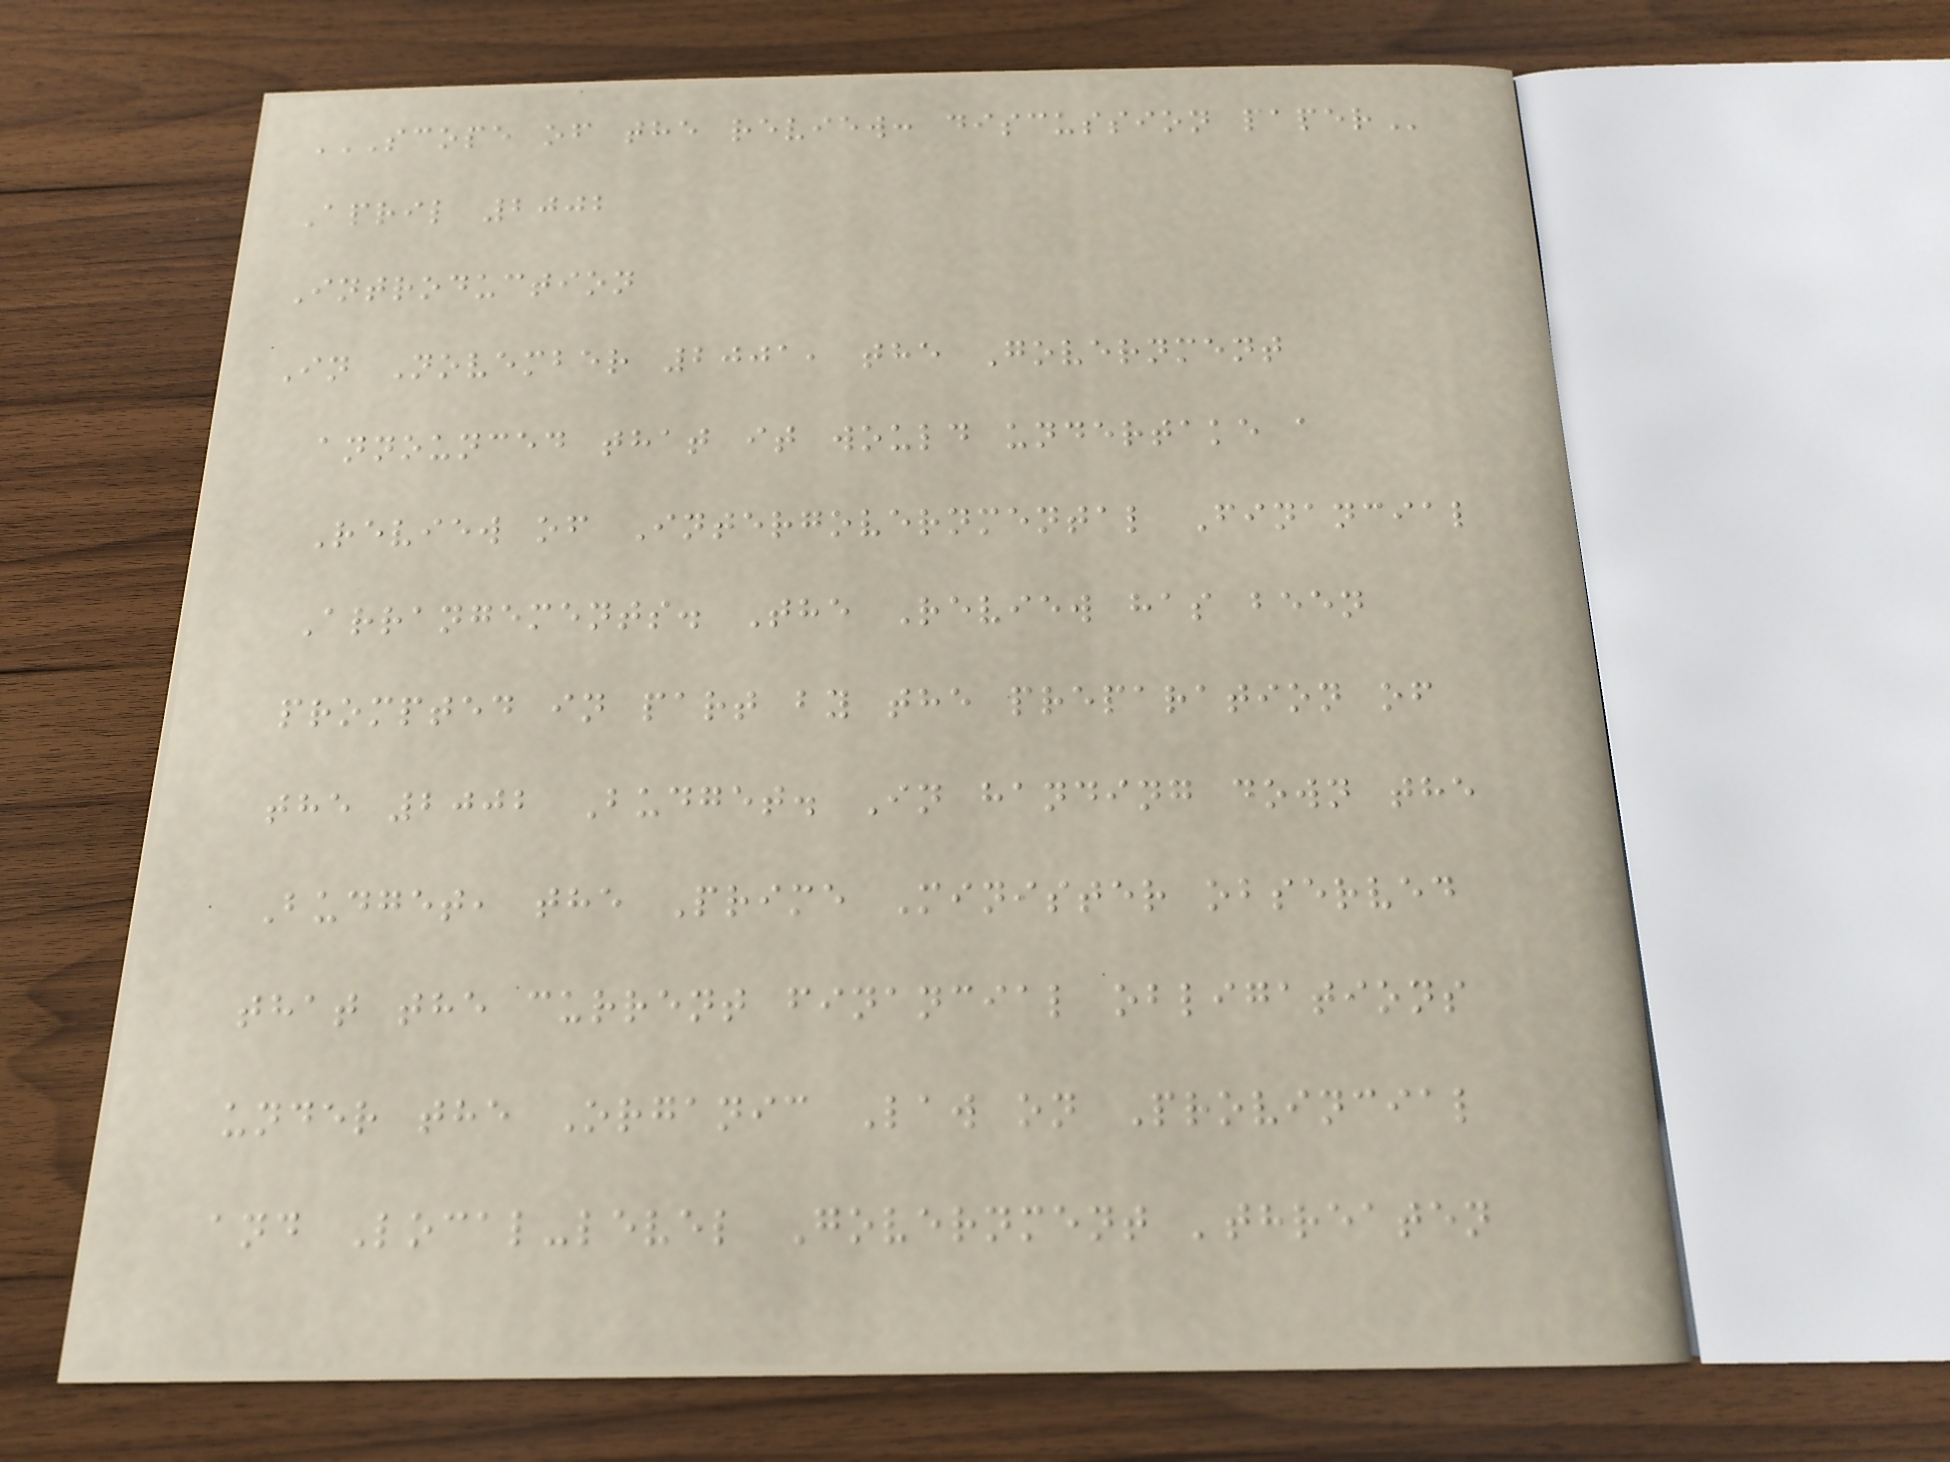SCOPE OF THE REVIEW: DISCUSSION PAPER
April 2002
Introduction
In November 2001, the Government
announced that it would undertake a
Review of Intergovernmental Financial
Arrangements. The Review has been
prompted in part by the preparation of
the 2002 Budget. In handing down the
Budget, the Prime Minister observed
that the current financial obligations
under the Organic Law on Provincial
and Local-level Government 'threaten
